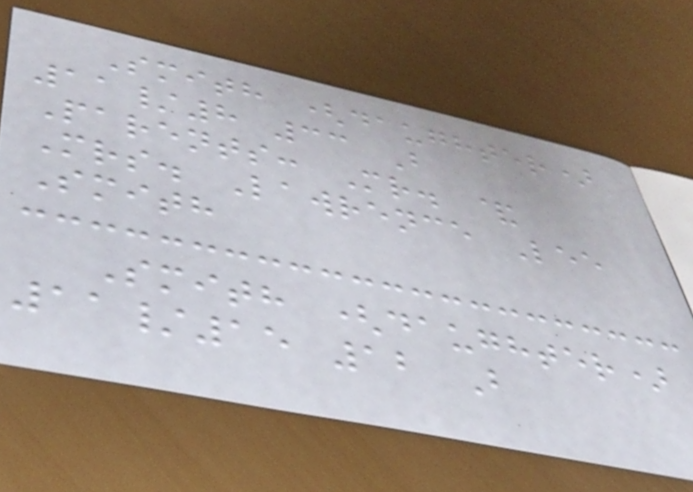Smith (daughter)
11/8 33 B
Parents: Mr. &
Mrs. Lawrence Lee
Smith
Smith (daughter)
11/15 12 B
